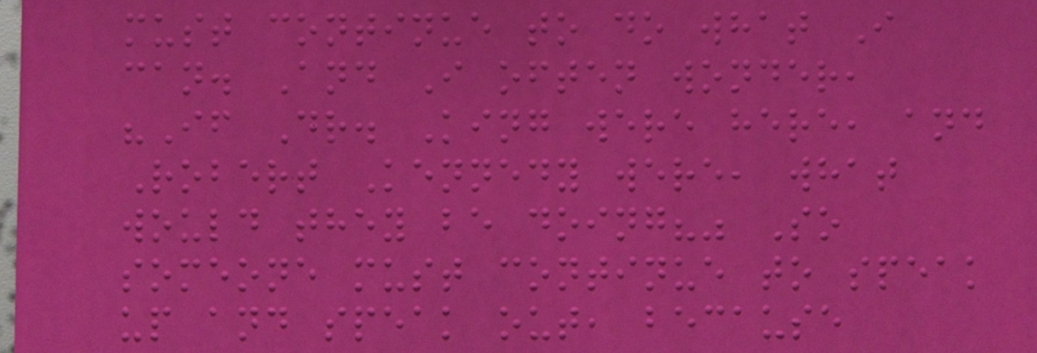must continue to do what I
can. And I often wonder,
"If Dr. King were here, and
Robert Kennedy were, what
would they be doing?" So
someone must continue to speak
up and speak out, because
